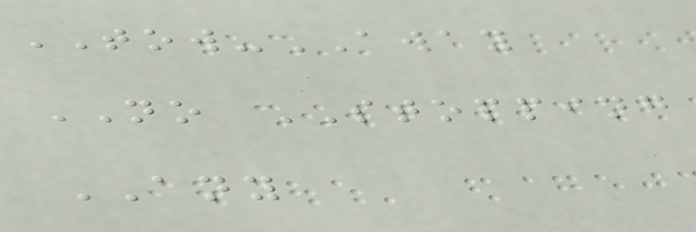TOW-AWAY
NO STOPPING
ANY
